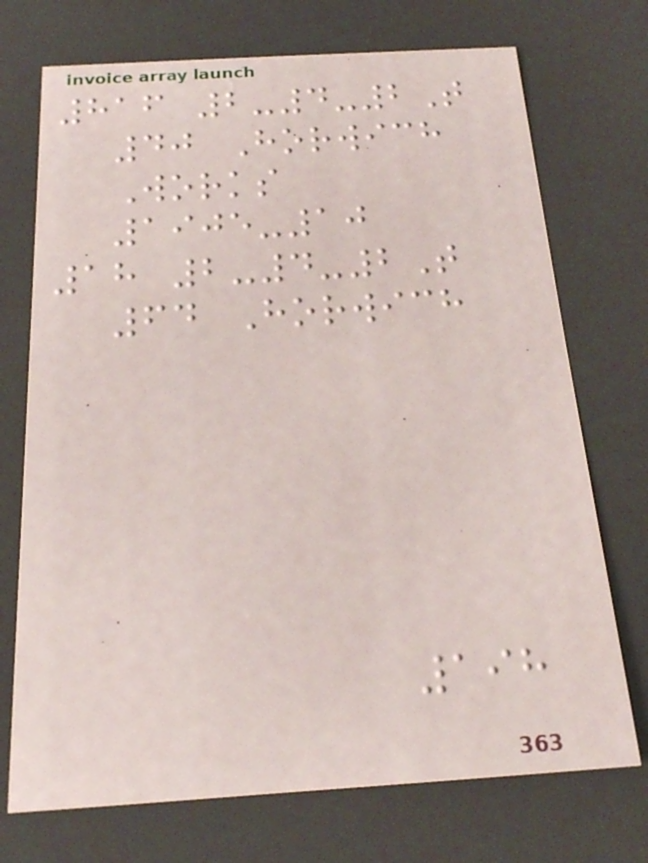816 2-4-2T
40 Horwich
Works
1905-10
18 2-4-2T
64 Horwich
198
